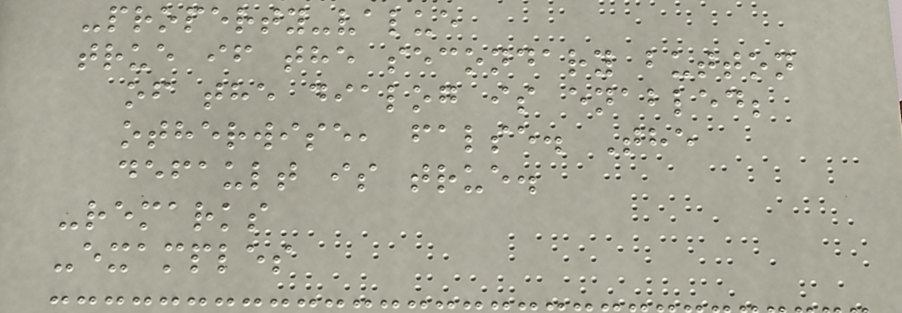-property-value
true if the secondary button
of the dialog is enabled;
otherwise, false. The
default is true.
-remarks
-examples
